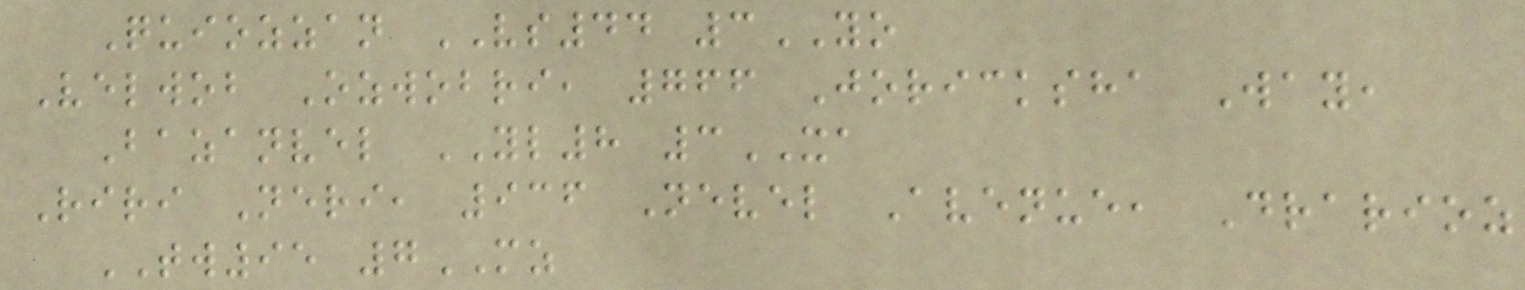Quiozzan VS44 3YO
Velwob Ozwobri, 766 Joricksha Way,
Bazanvel YL8 3XA
Riri Neri, 936 Nevel Avenue, Drarioz
TW95 7MZ
